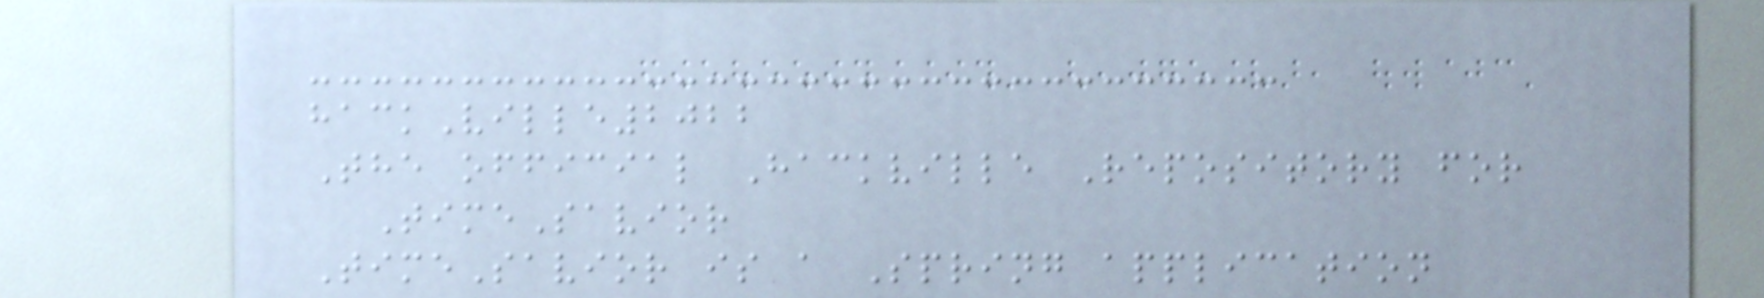hackVille2022
The official Hackville Repository for
TimeSavior
TimeSavior is a Spring application
